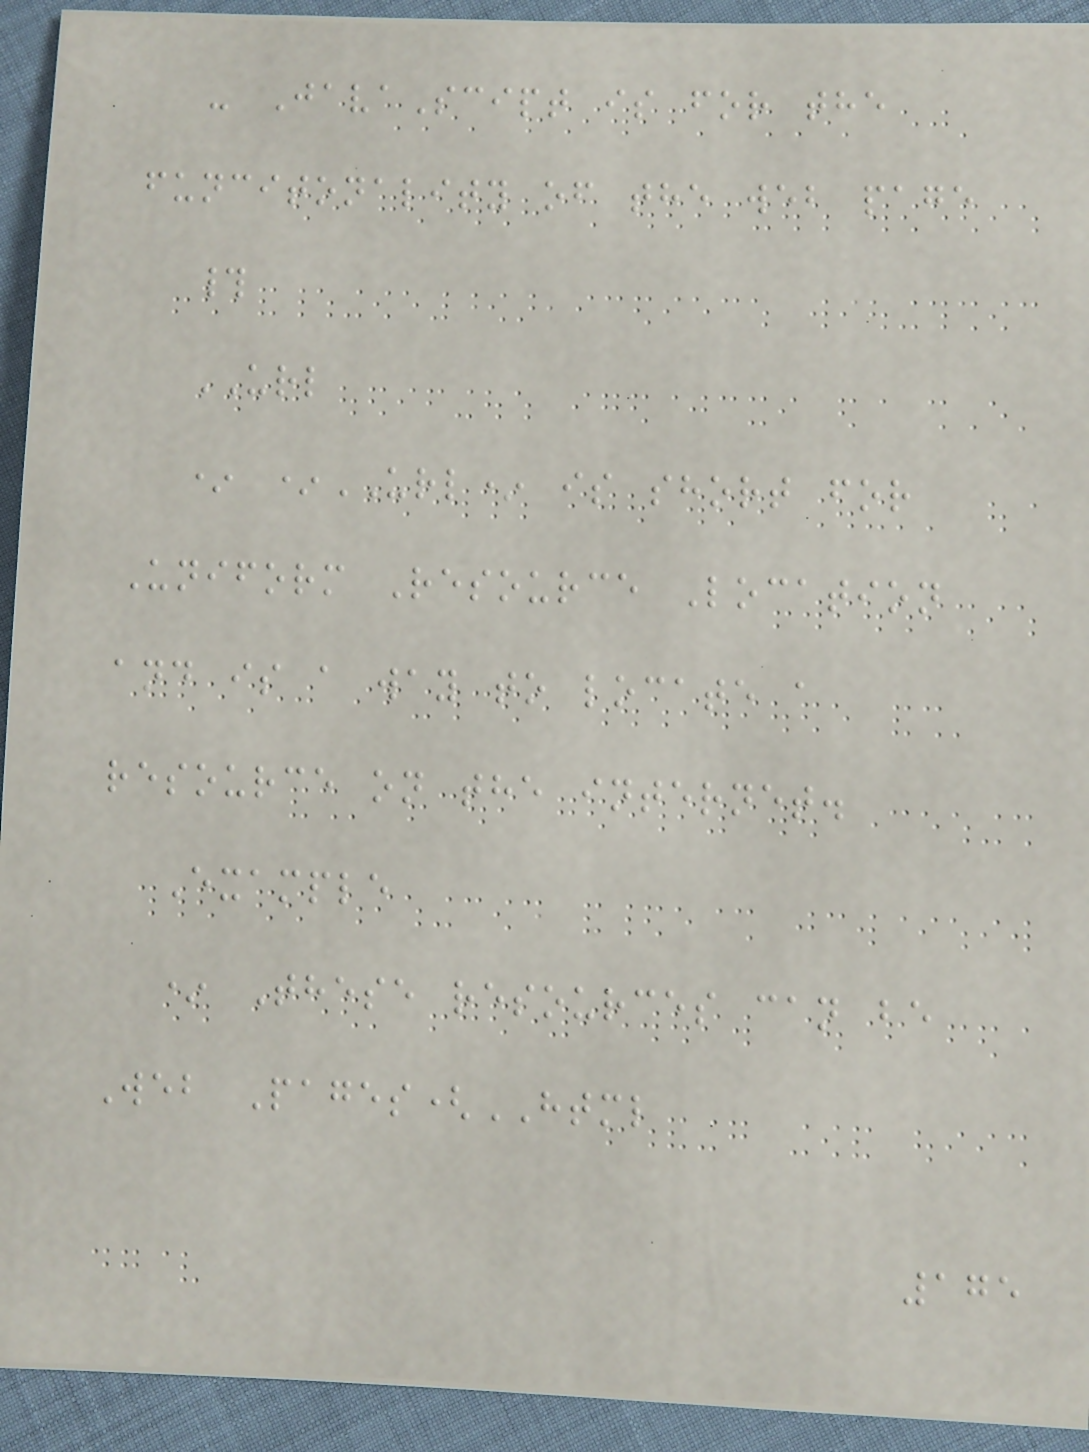- JavaScipt is for the
funcitonality of the web page
#
URL
* *URL* is short for
Uniform Resource Location
and is a way to locate a
resource on the internet.
Example
* These resources can be
Web Pages(HTML
175
